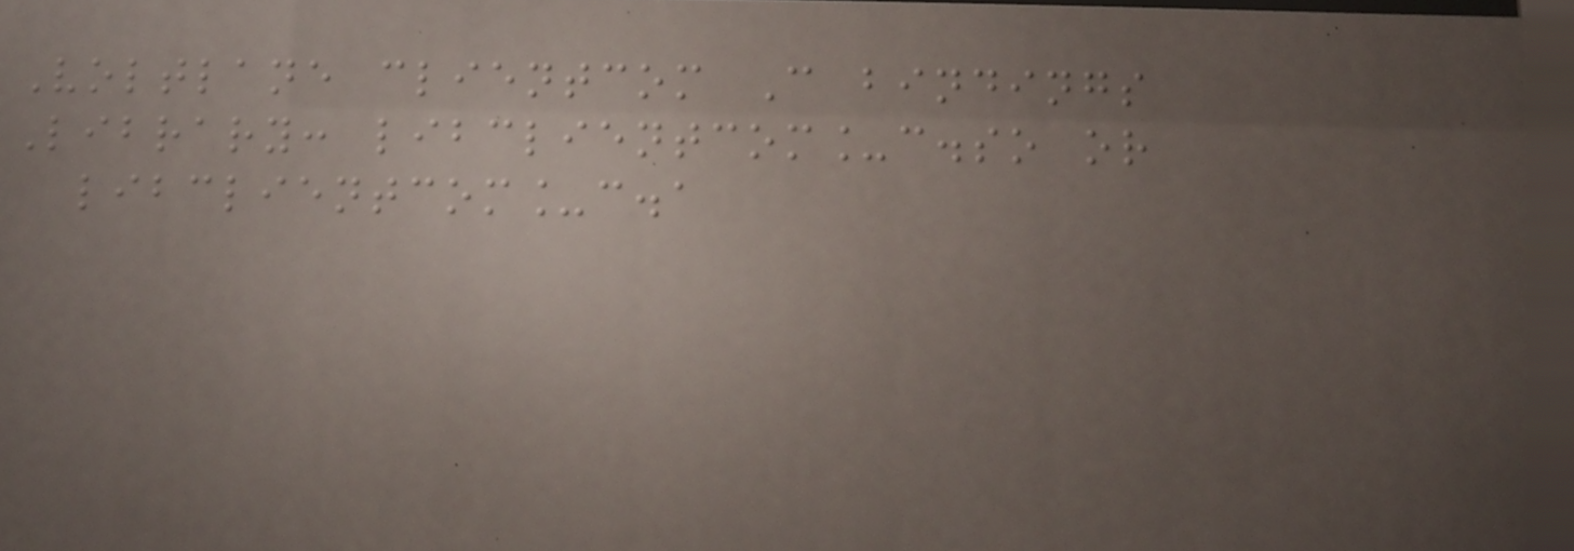Voltlane clientcom C bindings
Library: libclientcom_c.so or
libclientcom_c.a
